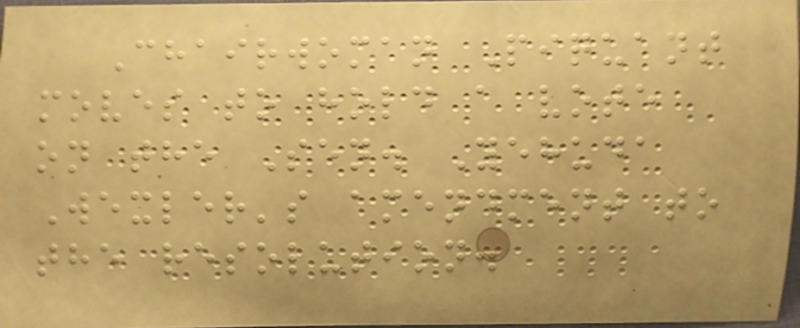Chairwoman Piquant
moves to hold a vote
on the Sen. Yehuda
Wexler's amendment to
the resolution.
